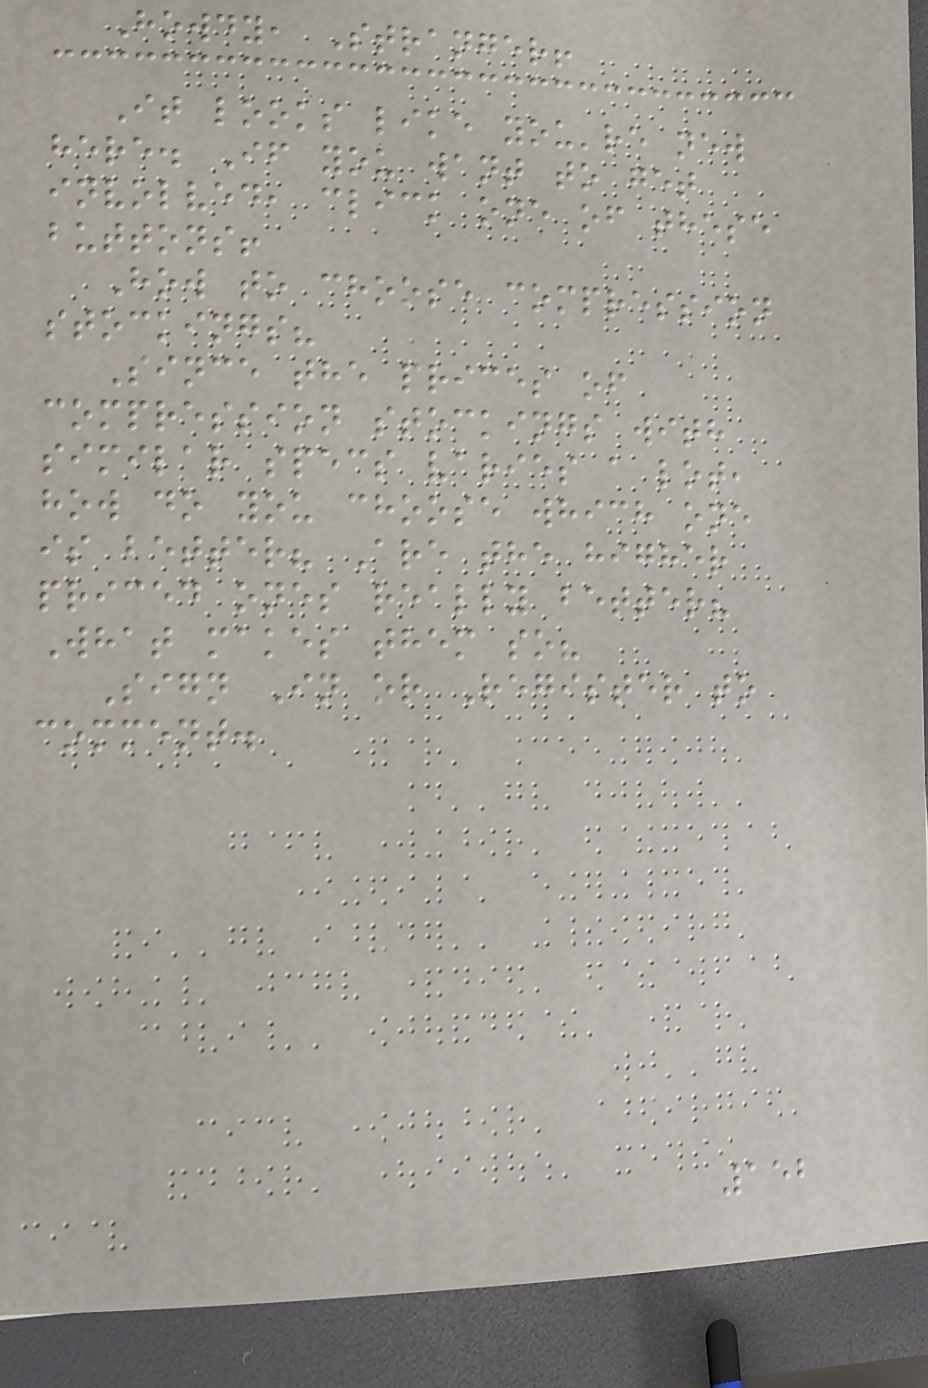Howdy, Stranger!
It looks like you're new
here. If you want to get
involved, click one of these
buttons!
How to choose compression
stockings?
Since the prices of
compression stockings with
similar specs varies a lot,
how do you choose which one
is better? Are the higher
priced ones really better?
What makes them so?
Sign In or Register to
comment.
152
